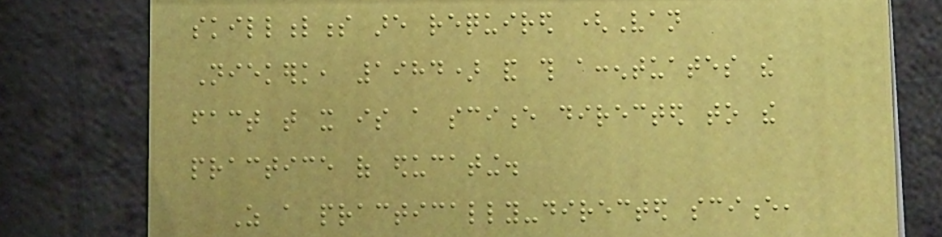skillfulness are required (Van
Niekerk, 1984) and this accentuates the
fact that it is a science directed to the
practice of educating.
As a practically-directed science,
